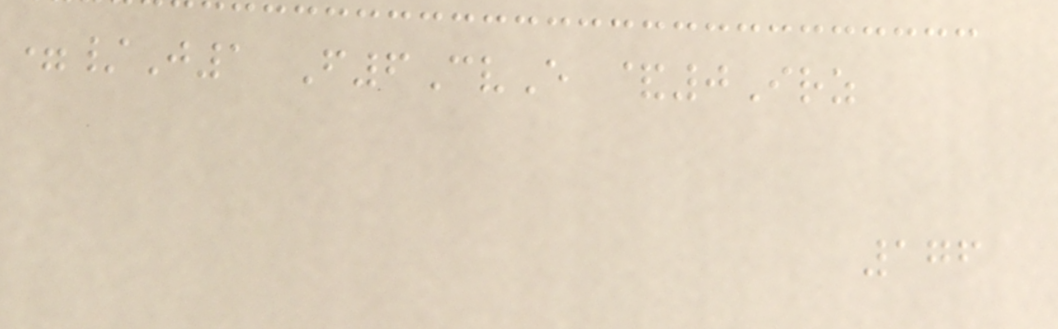=/J1 F6CvE &0Irz
176
